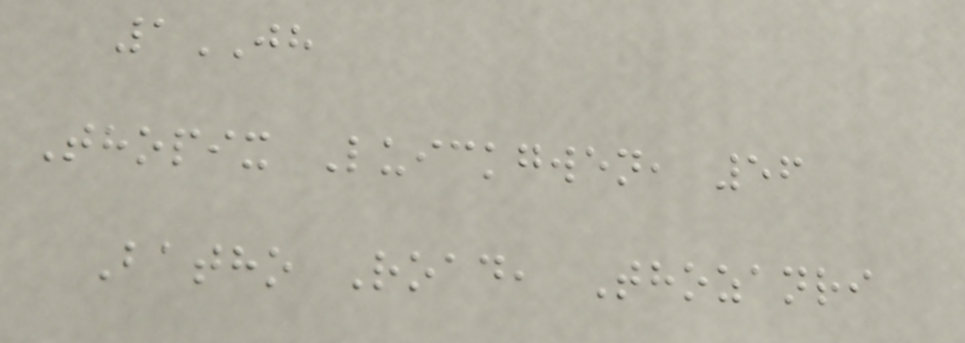1JH
Thopix Luickgwen, 56
Batho Road, Thozanri
